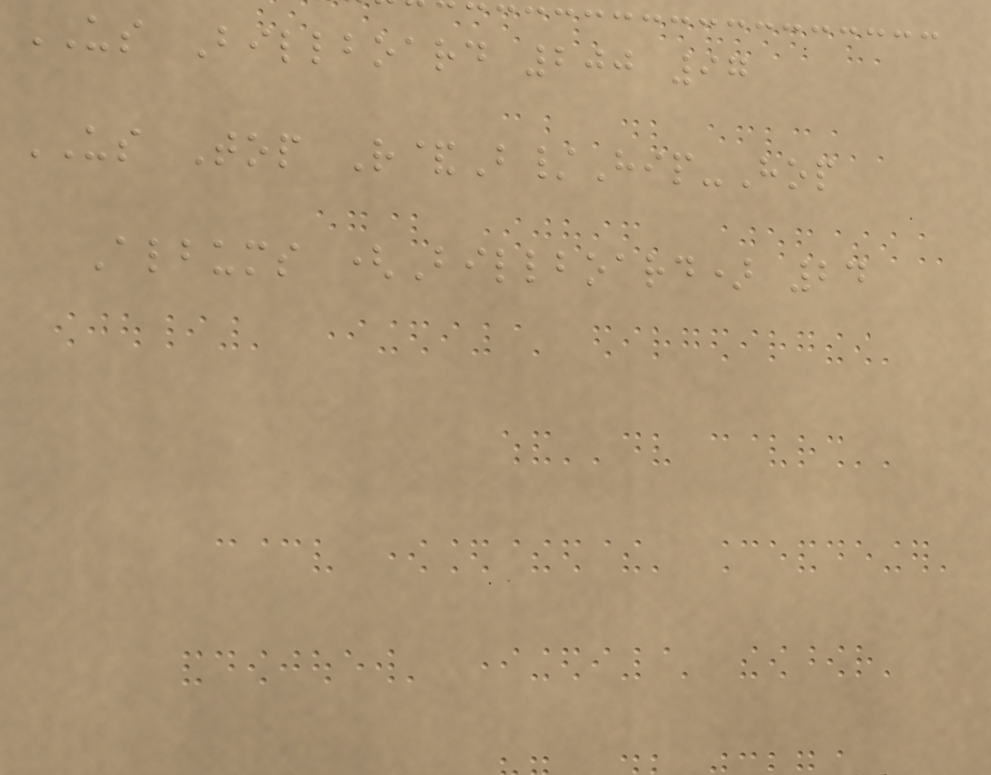US Billboard 200 97
US Top R&B/Hip-Hop
Albums (Billboard) 24
